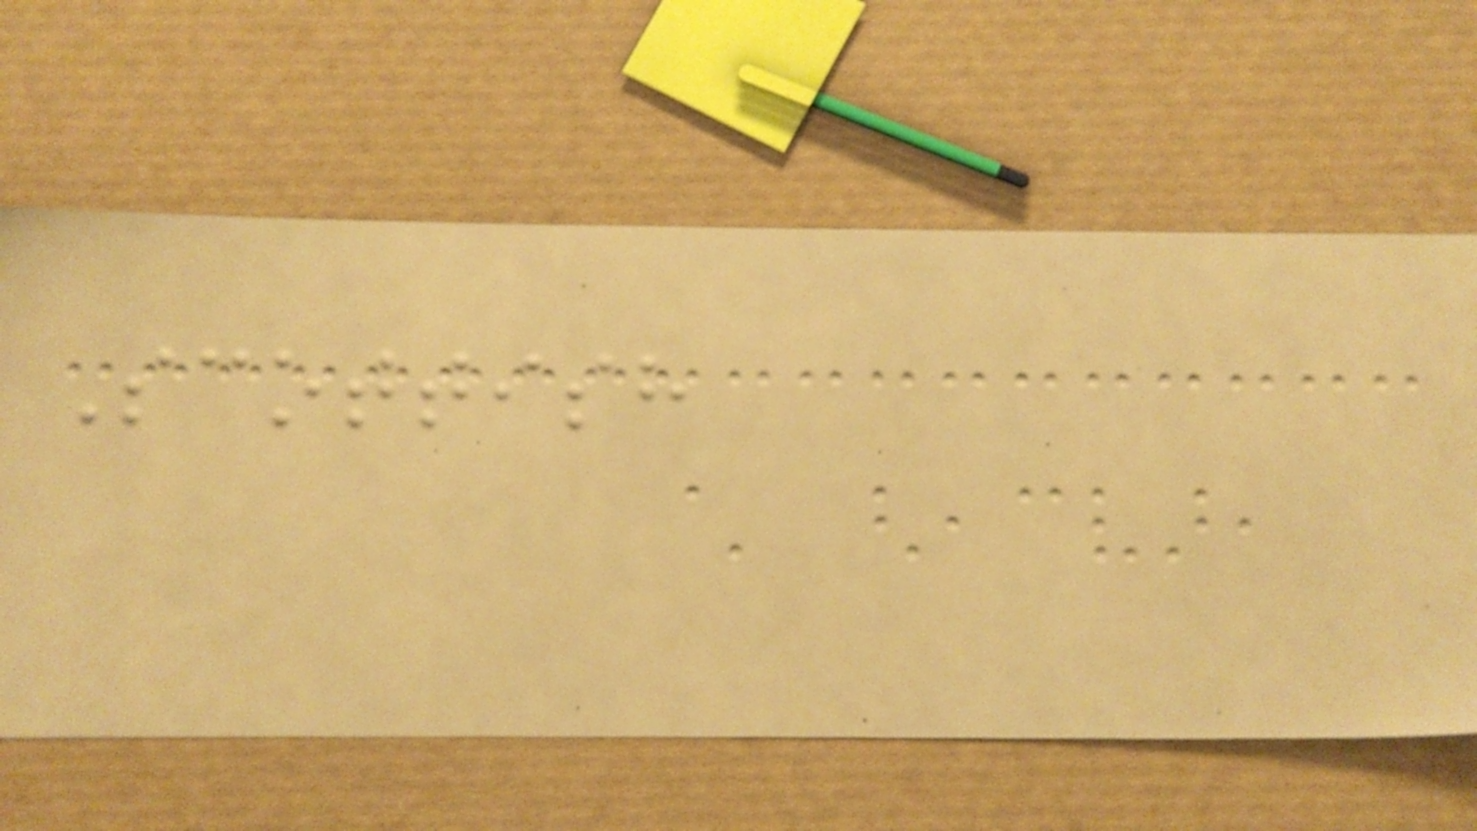Scottish
